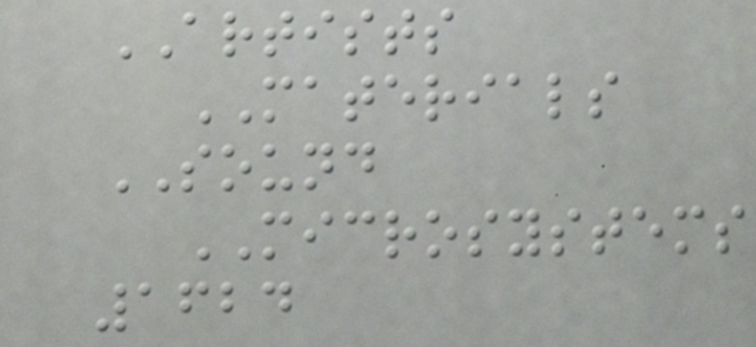ARTISTS
MATERIALS
SOUND
MICROSYSTEMS
1624
